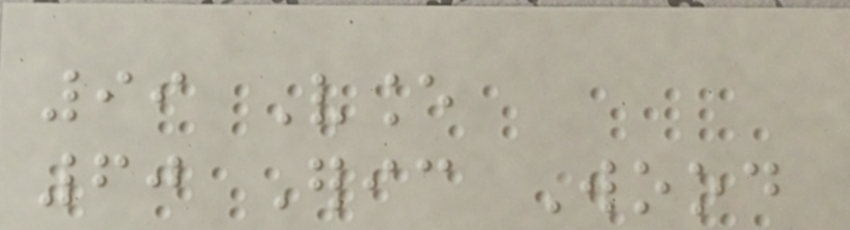99 Vance
60 Eric Wood
